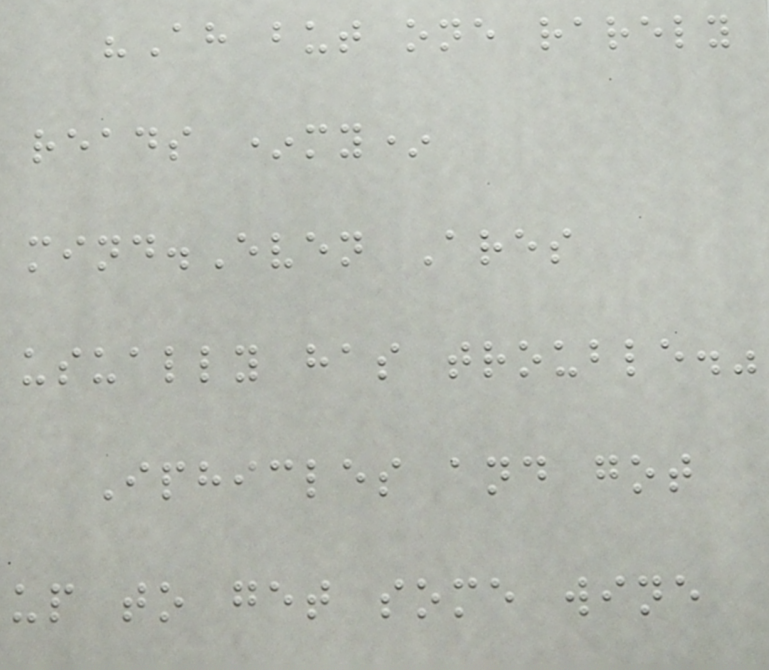"Ah but one rarely
reads *my*
mind.Even Ares
usually has trouble."
Iphicles and got
up to get some wine
